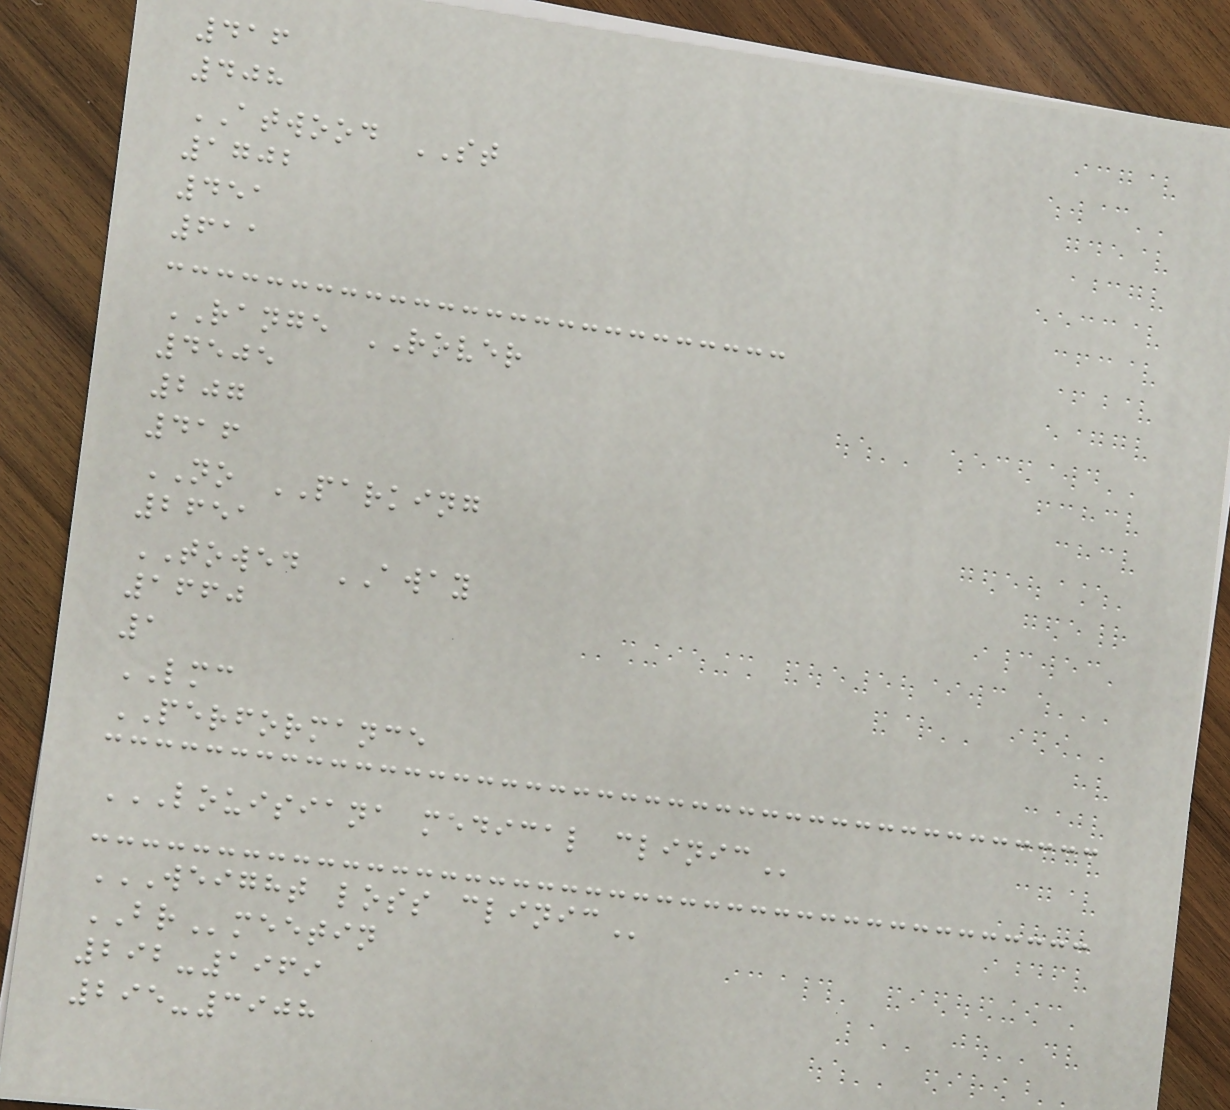416
408
ATWOOD ST
1702
451
611
RANGE ROVER
4505
207
416
NO PARKING
2651
TOWED AWAY
1660
1
LMC
PERFORMANCE
LOUISIANA MEDICAL CLINIC
WEIGHT LOSS CLINIC
BRmeetin
292-1969
295-3908
